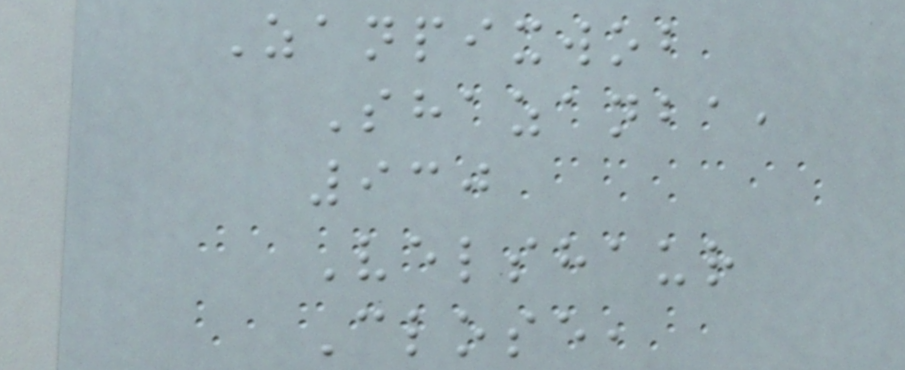Zanpixwob
Shazanba,
930
Velshaur
Close,
